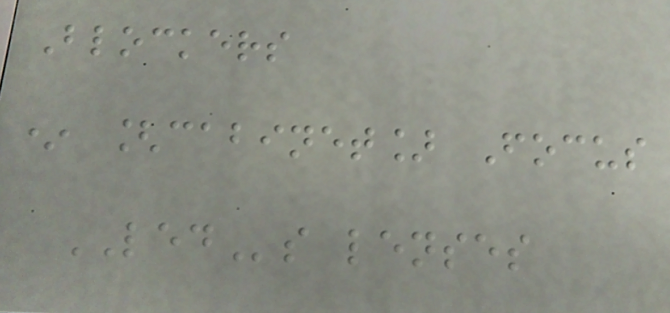Blockers
* [cabinet] Focus
LEDs lenses
